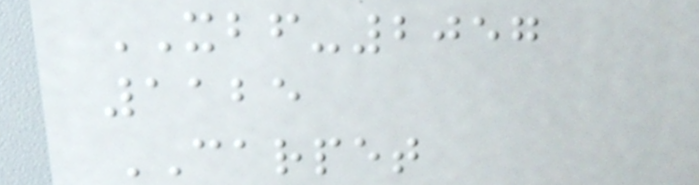XBF-2057
1125
CARPET
